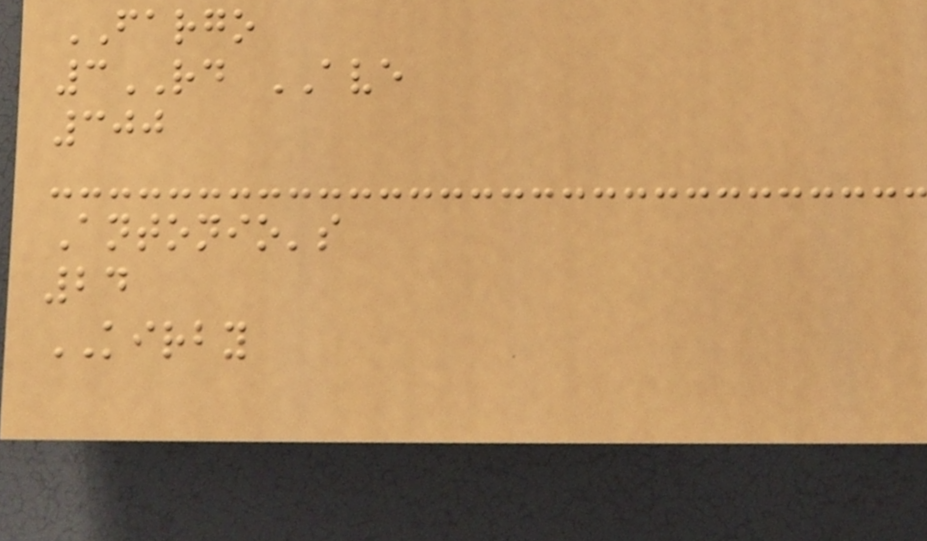FARGO
3RD AVE
300
Antonio's
24
KIRBY
